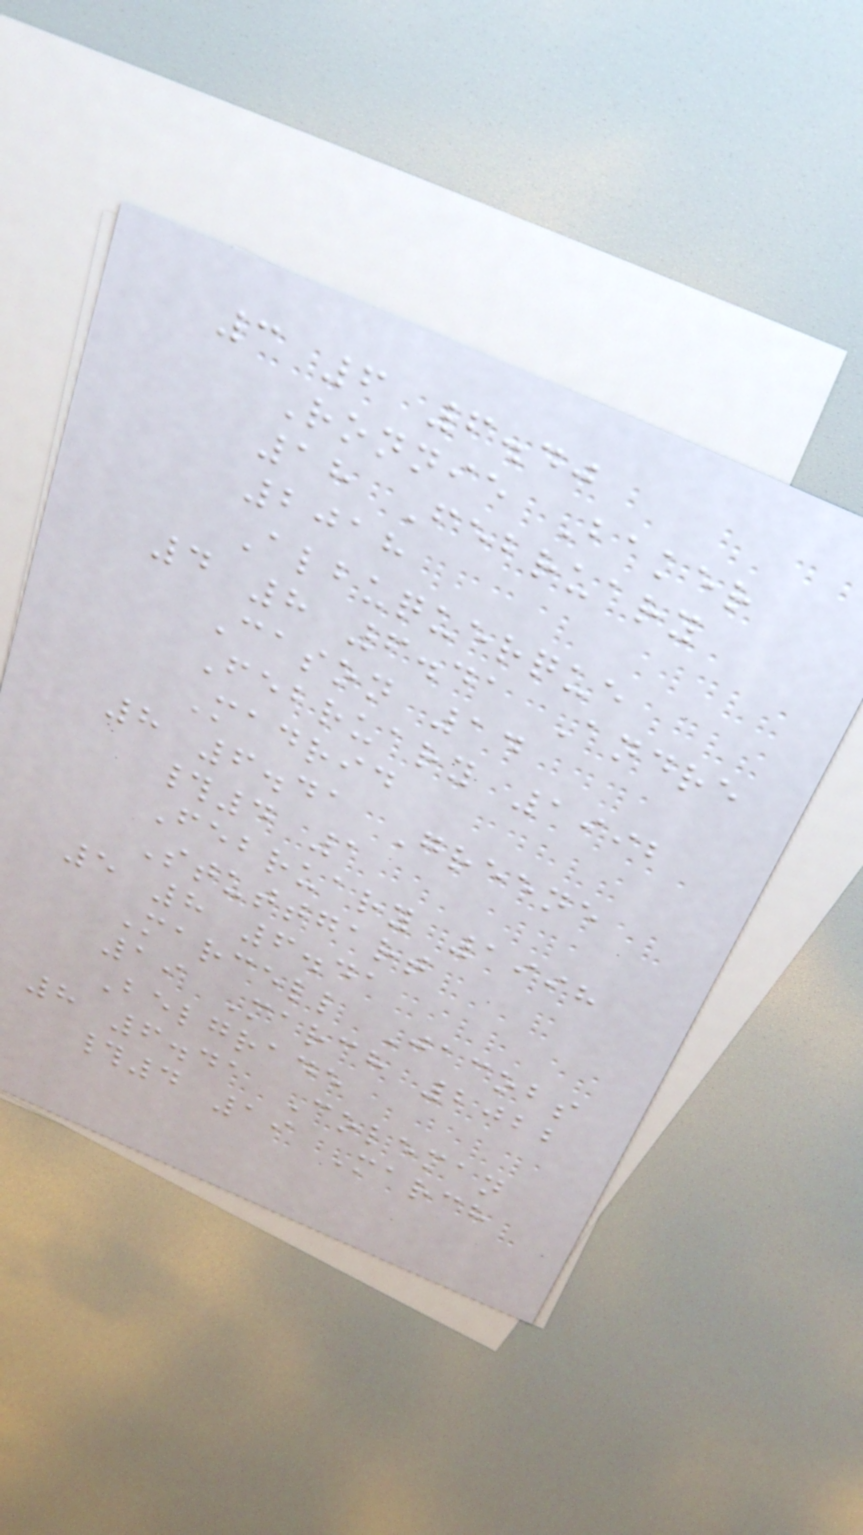3 6 6.40
Ronnie Baker
18 February
2018
Albuquerque
4 8 6.41 Andre
Cason 14
February 1992
Madrid
8 6.41 Greene
#4 1
February 1998
Stuttgart
5 8 6.41
Marcell Jacobs
19 March 2022
Belgrade
8 6.41 Coleman
#4 19 March
